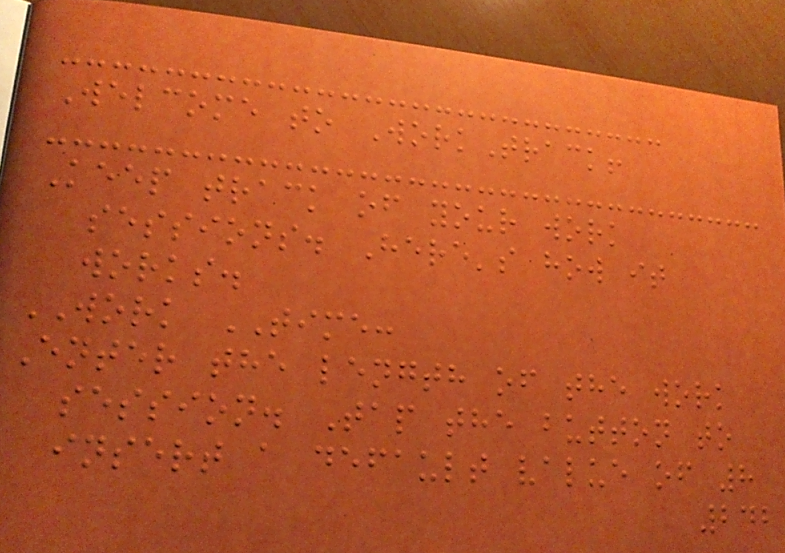Welcome to WorkTrack!
Keep track of your work
sessions. Here's how it
works.
WORK TIME:
Enter the length of the work
session. Tap the button to
insert a default value of 8
242
